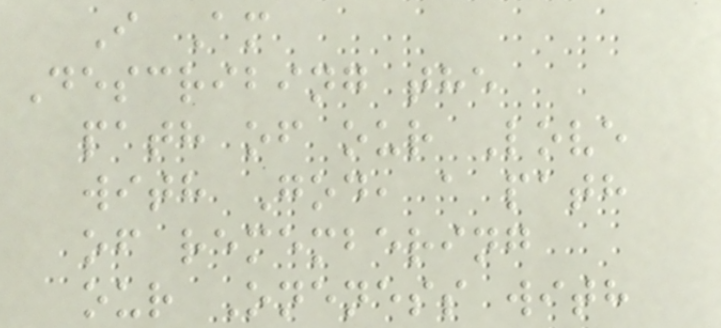I Am
Describing the
path of our Love
with God, a path
of remembering
our Oneness with
